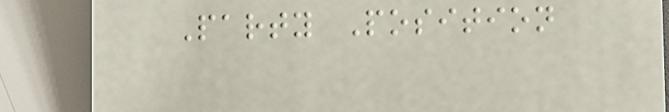Party Position
